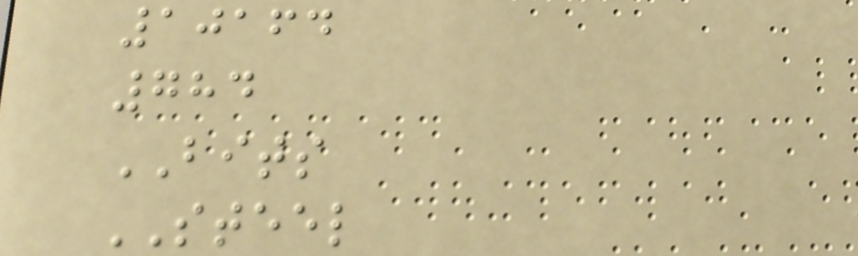10164
784
BITS
STEEL
